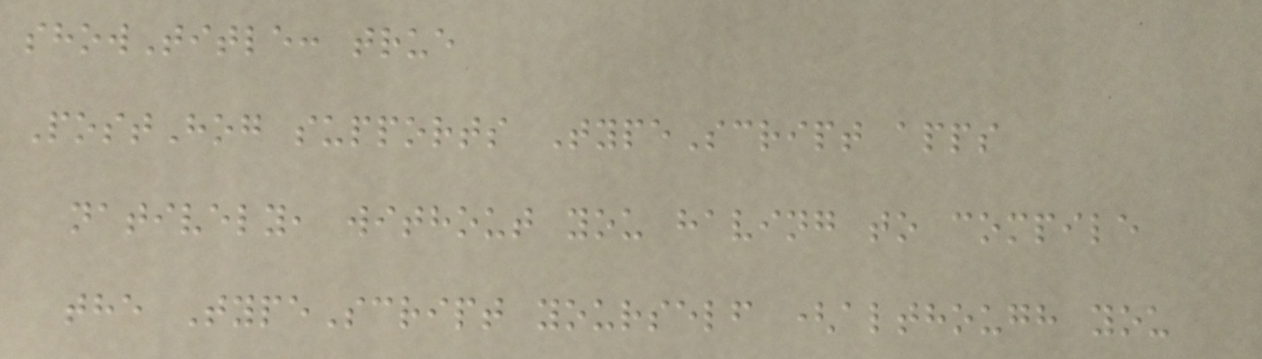showTitle: true
PostHog supports TypeScript apps
natively, without you having to compile
the TypeScript yourself (although you
